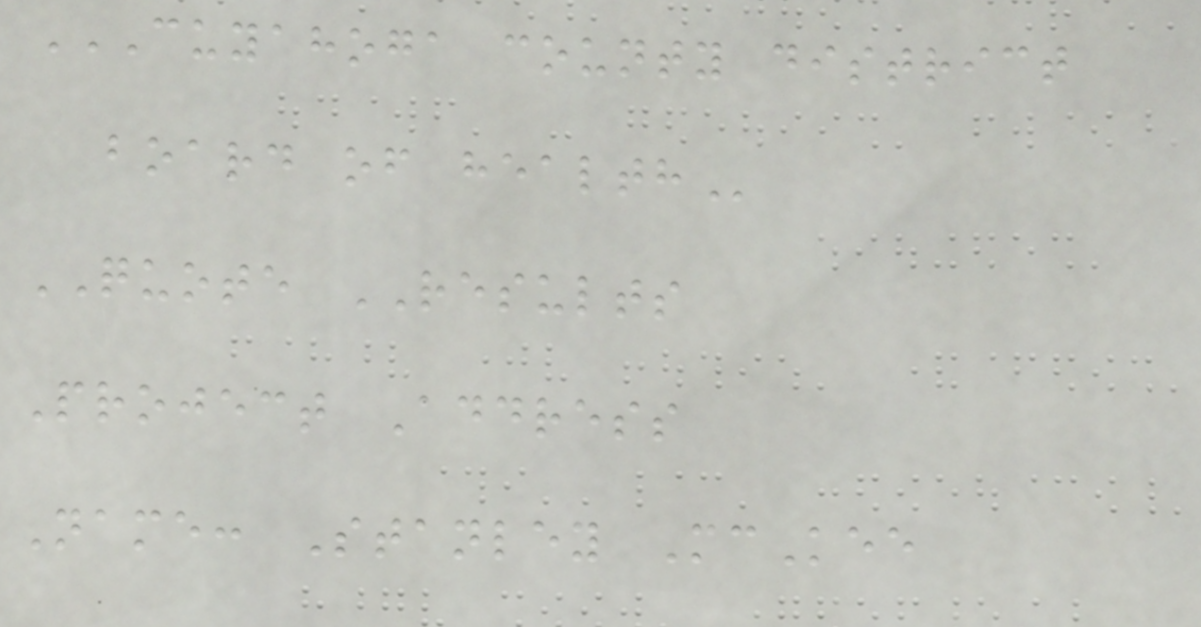CUYAHOGA COUNTY DISTRICT
BOARD OF HEALTH
QUOTE RESULTS
Project Address
Name: Stanley McKee
